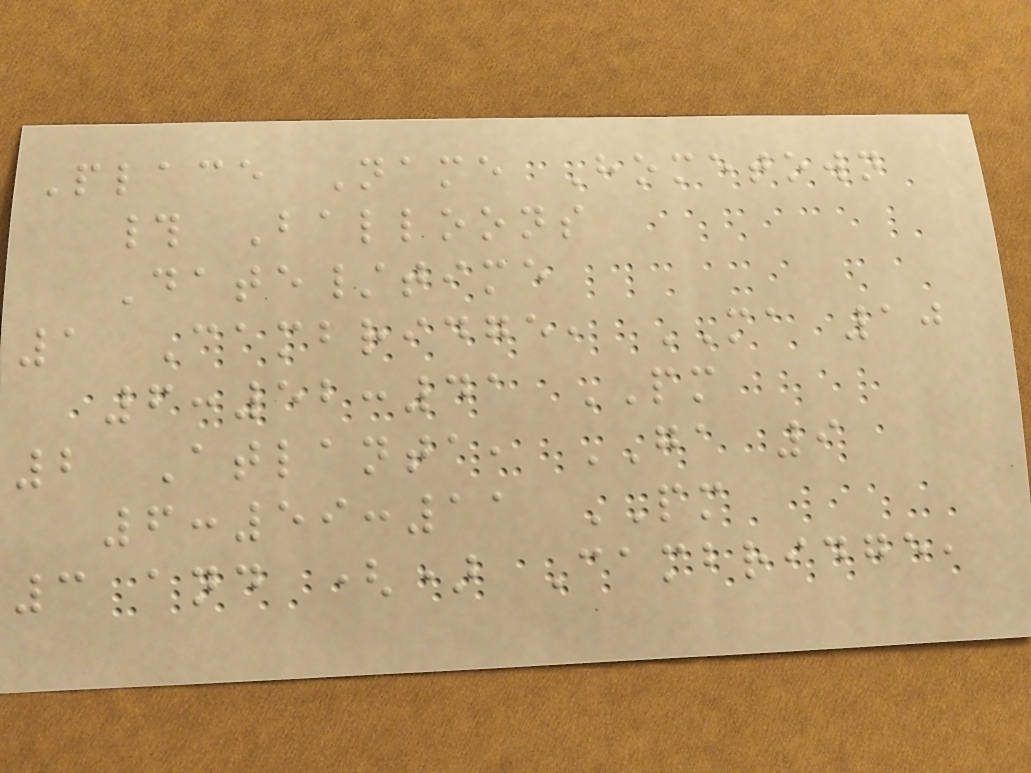Place Name Hometown
# Balloons
Date/time
1 Cambridge, MA 10
6:52:41 PM
2 Atlanta, GA 9
6:59:11 PM
3 and () Cambridge,
